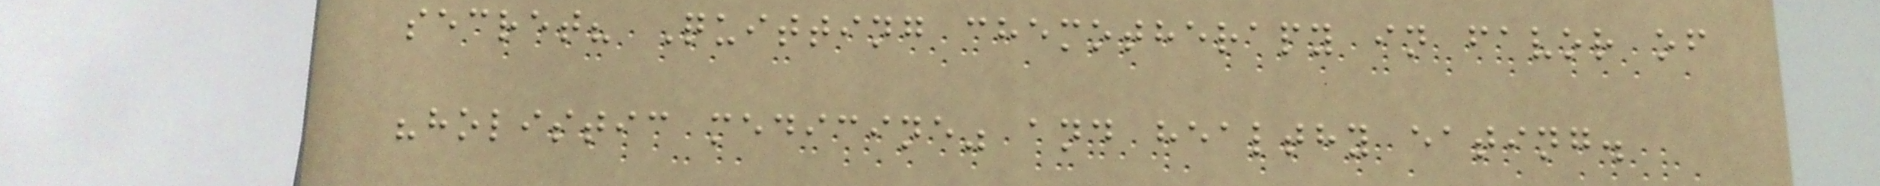secret? Quitting chemotherapy in favor of
"holistic medicine" and healthy eating.
